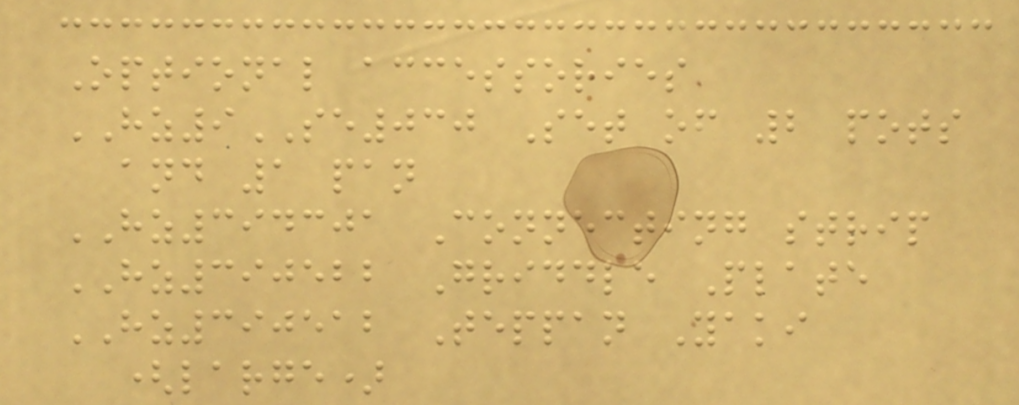Optional accessories
HZ9SE030 Set of 2 pots
and 1 pan
HZ394301 Connecting strip
HZ390522 Griddle Plate
HZ390512 Teppan Yaki
(large)
